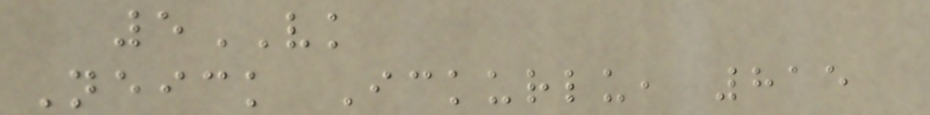5VK
Neick Ickurlu, 815
